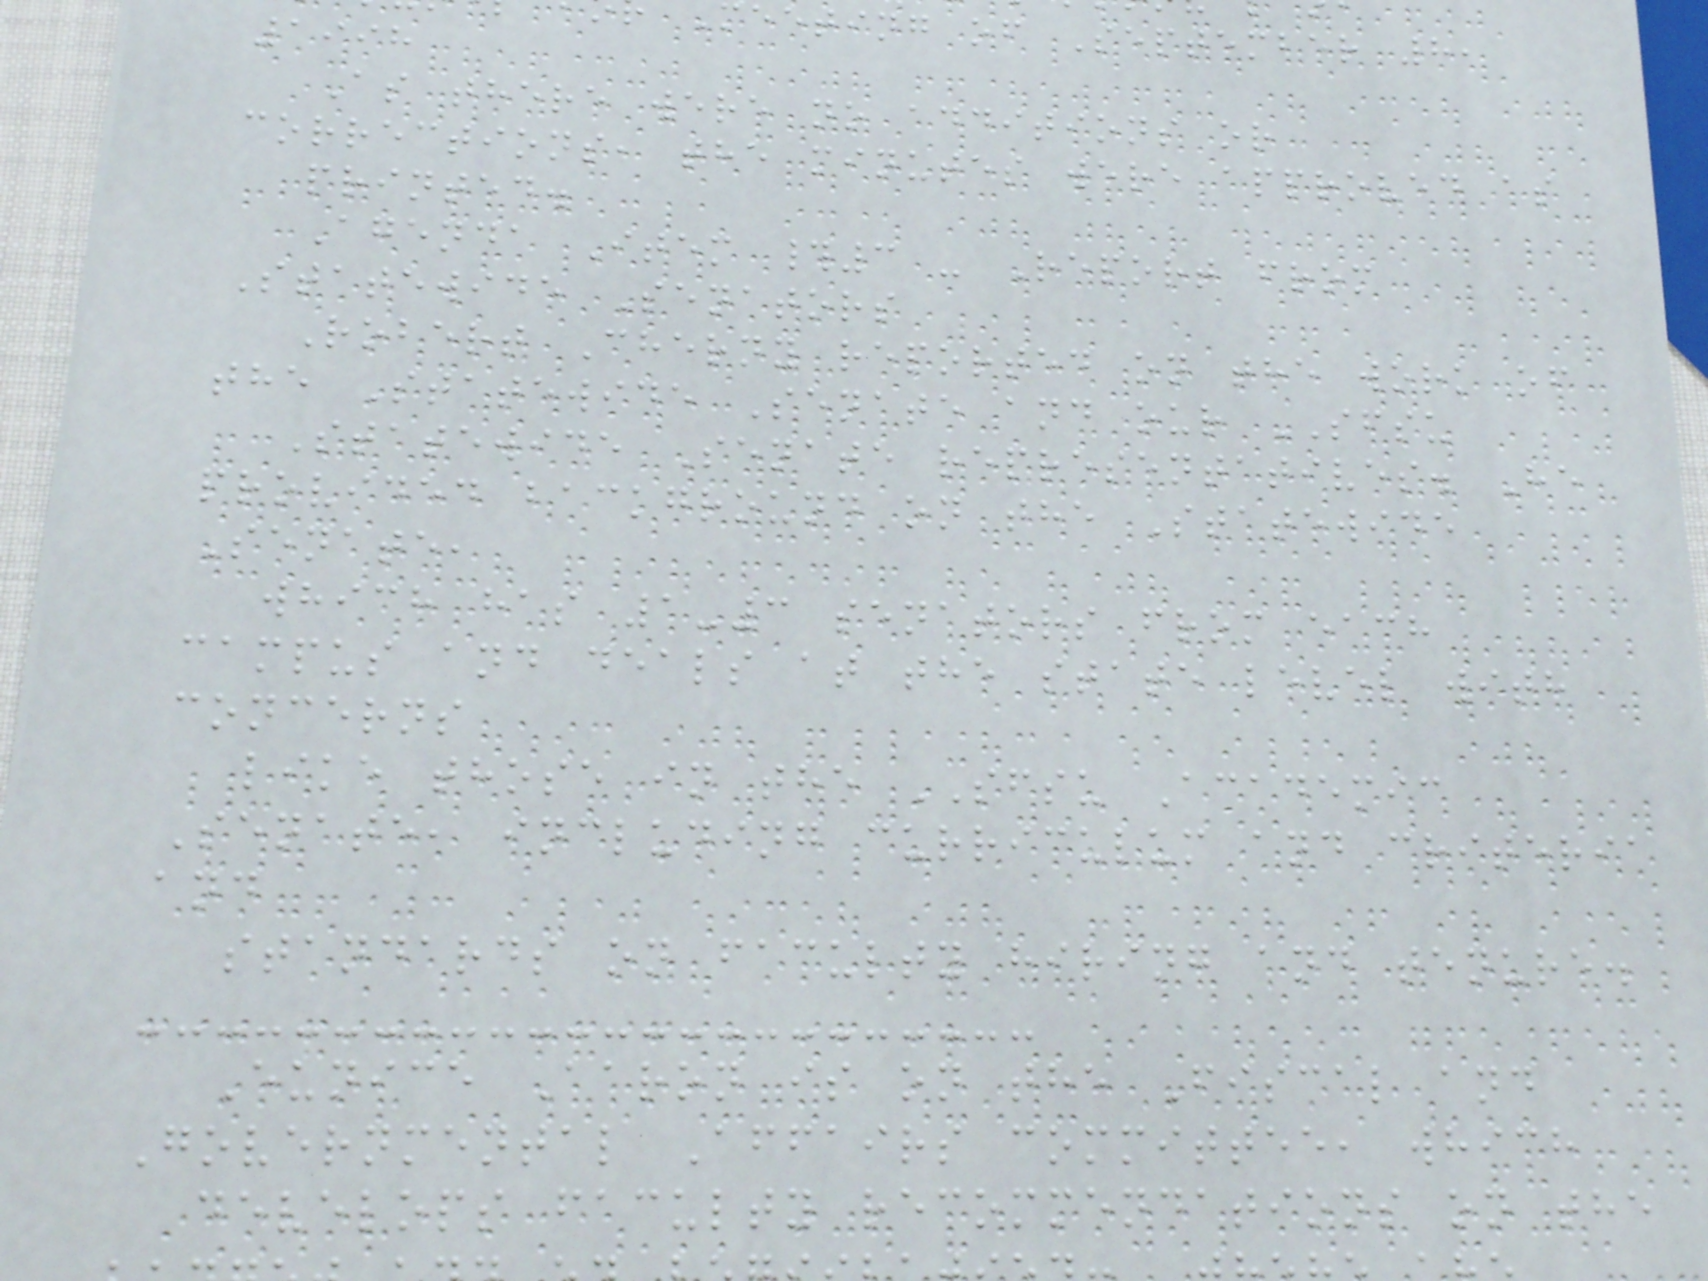meeting of September 8,
1998
As there were no additions or
corrections, the minutes were approved as
printed.
Agenda Item #3 - Report from
Statewide Senators
Robert Cherny reported on the work of
the Statewide Senate and our SFSU
Statewide Senate representatives. He
provided background on the Statewide
Senate,
which has 1-3 senators from each
campus and deals at the state level with
concerns
like those in the SFSU Academic
Senate, including curriculum and criteria
and
standards on faculty hiring and tenure.
Eunice Aaron is on the Fiscal and
Governmental Affairs committee, which
develops faculty recommendations on the
